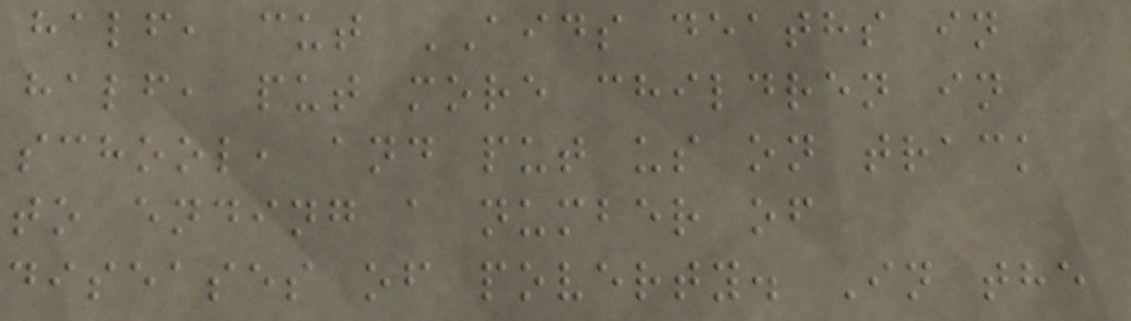half, cut AIDS deaths in
half, put more children in
school, and put us on track
to ending a number of
diseases of poverty. In the
